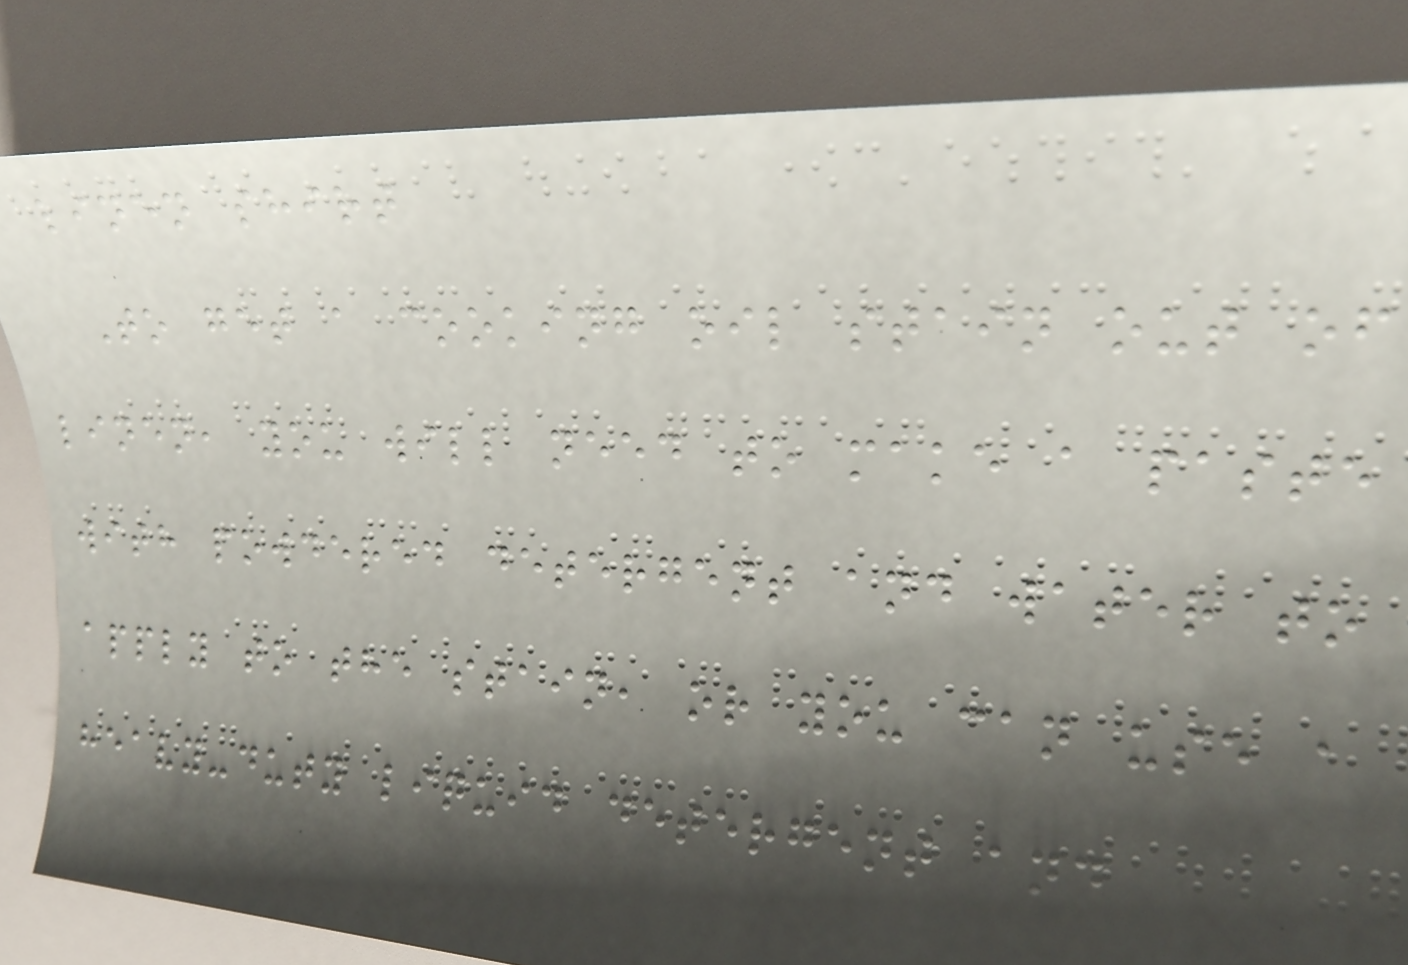linen shirt
To get a cooking oil stain out of
linen, you will need to make a paste
with powdered detergent and water to
apply to the stain, or you can use a
heavy-duty liquid detergent and
